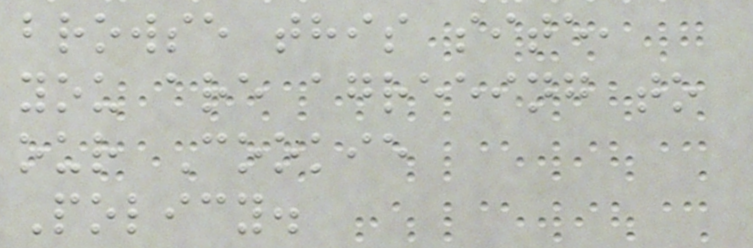browse this site,
you are agreeing to
our Cookie
Policy.
